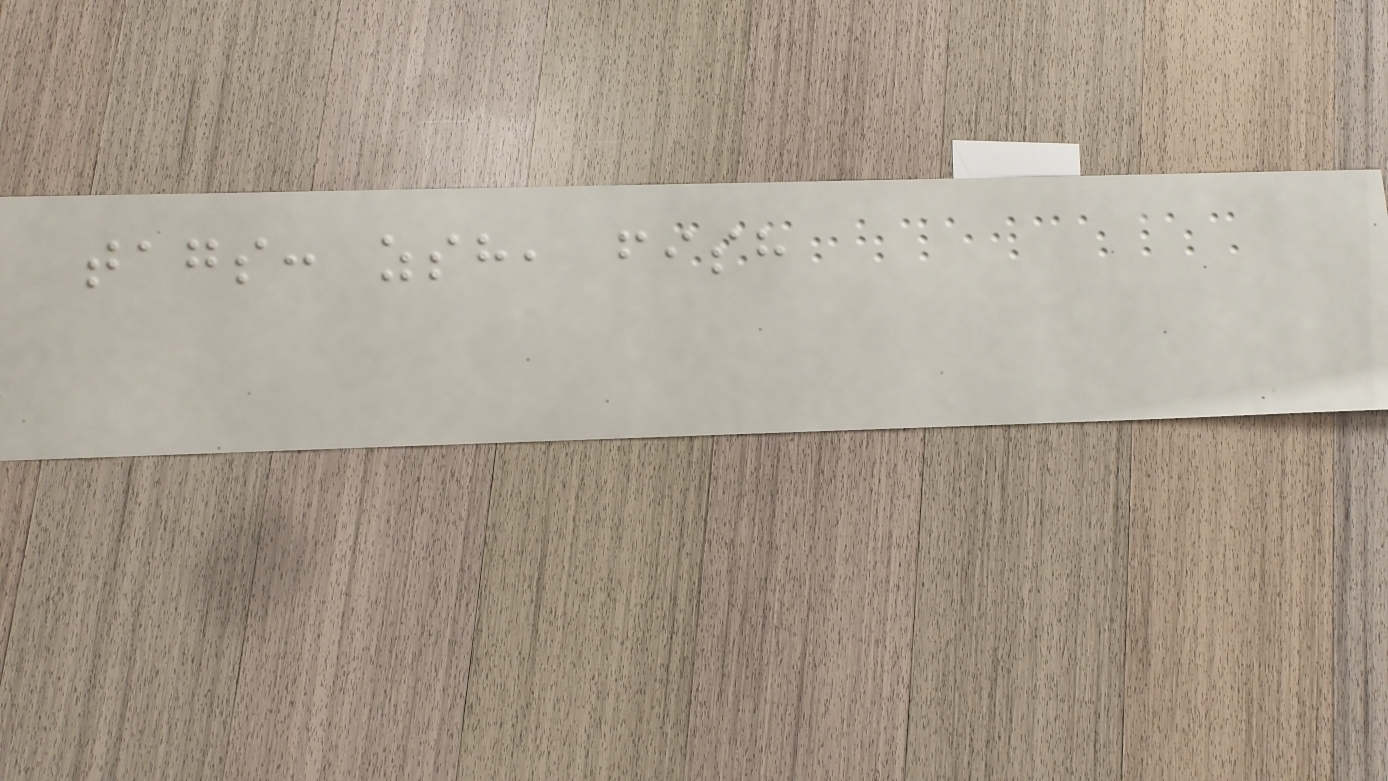tags: zsh, fish
